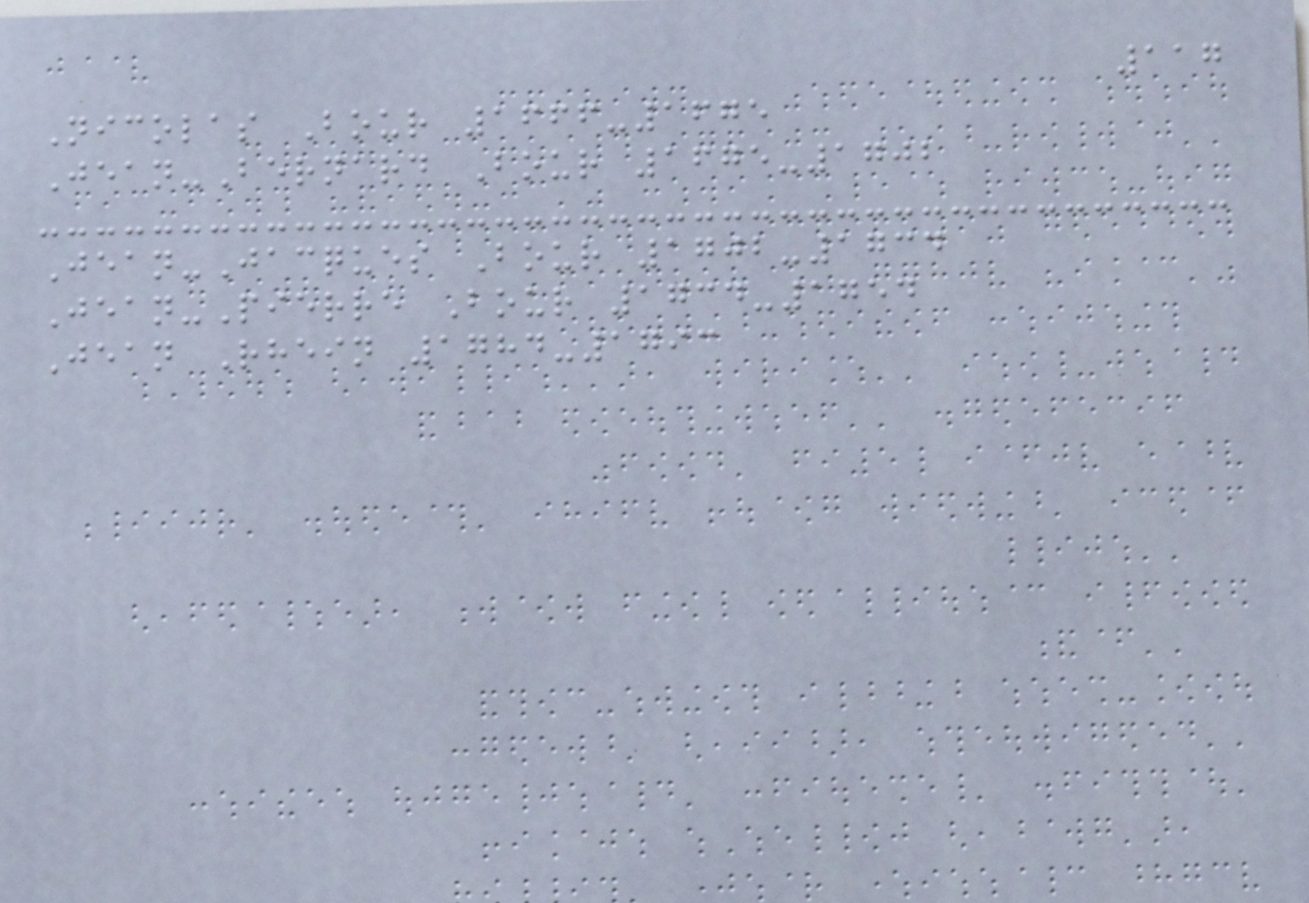117
Nicolas Bour 1666-1675
Jean-Bernard Bour 1675-1702
Jean-Jacques Bour 1702-1734
Jean-Pierre Bour 1734-1754
Jean Rhein 1784-1793
